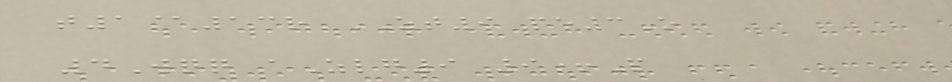t1@13r ZT9 pe3O
4Wqq aZlg9 9+P
